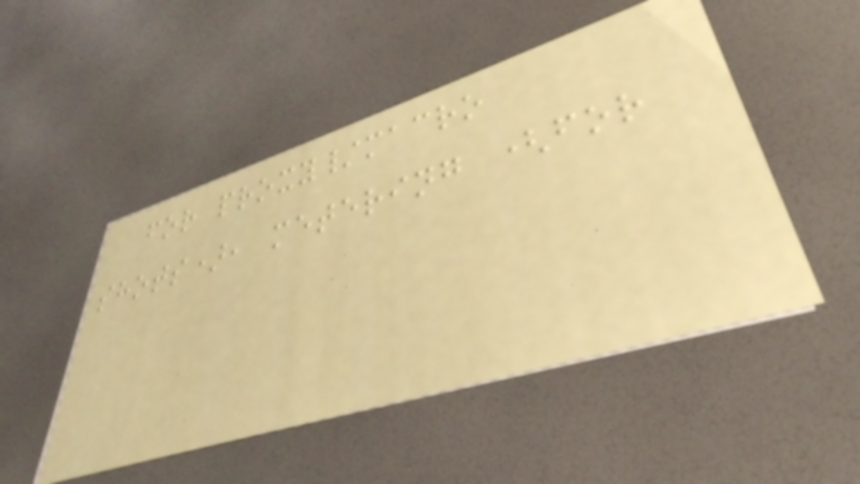for proxy/macro
shots), metering (for
